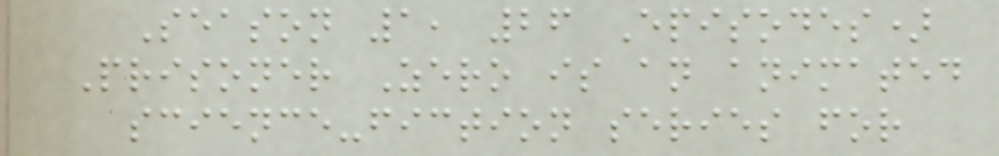Season 1, 26 Episodes)
Prisoner Zero is an animated
science-fiction series for
